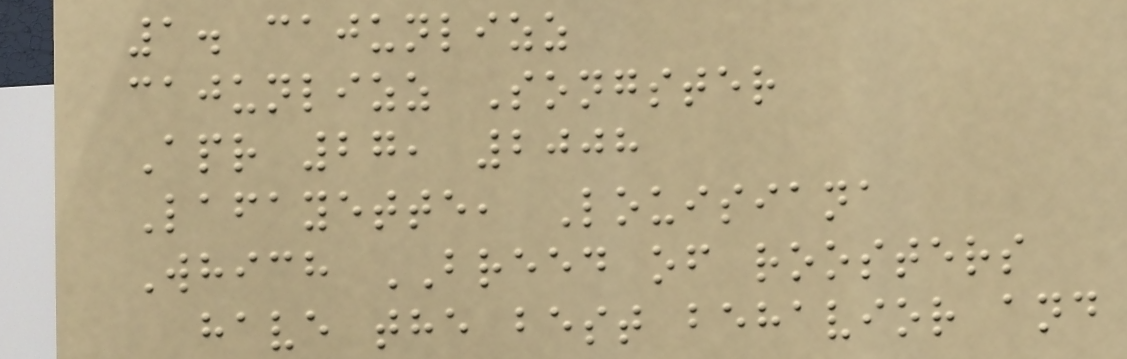1. cajunlizz
cajunlizz Songster
Apr 27, 2008
Lafayette, Louisiana
Which BREED of roosters
have the best behavior and
